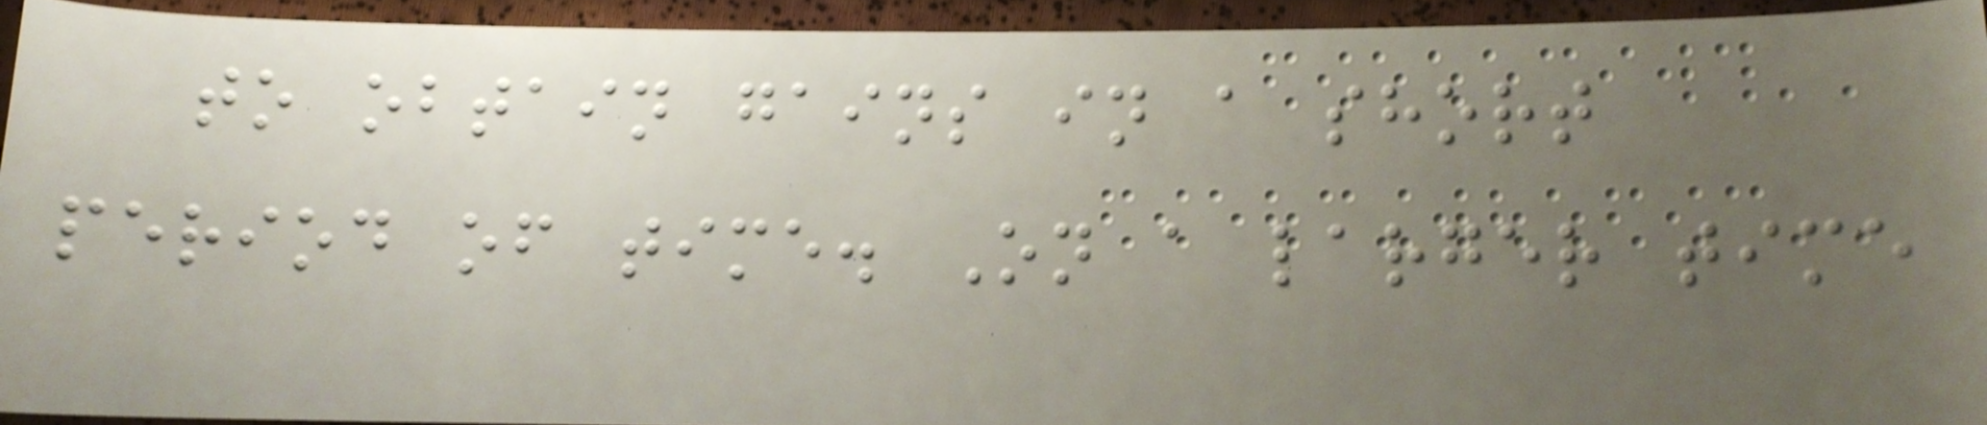to obtain gains in a short
period of time. On a larger time
